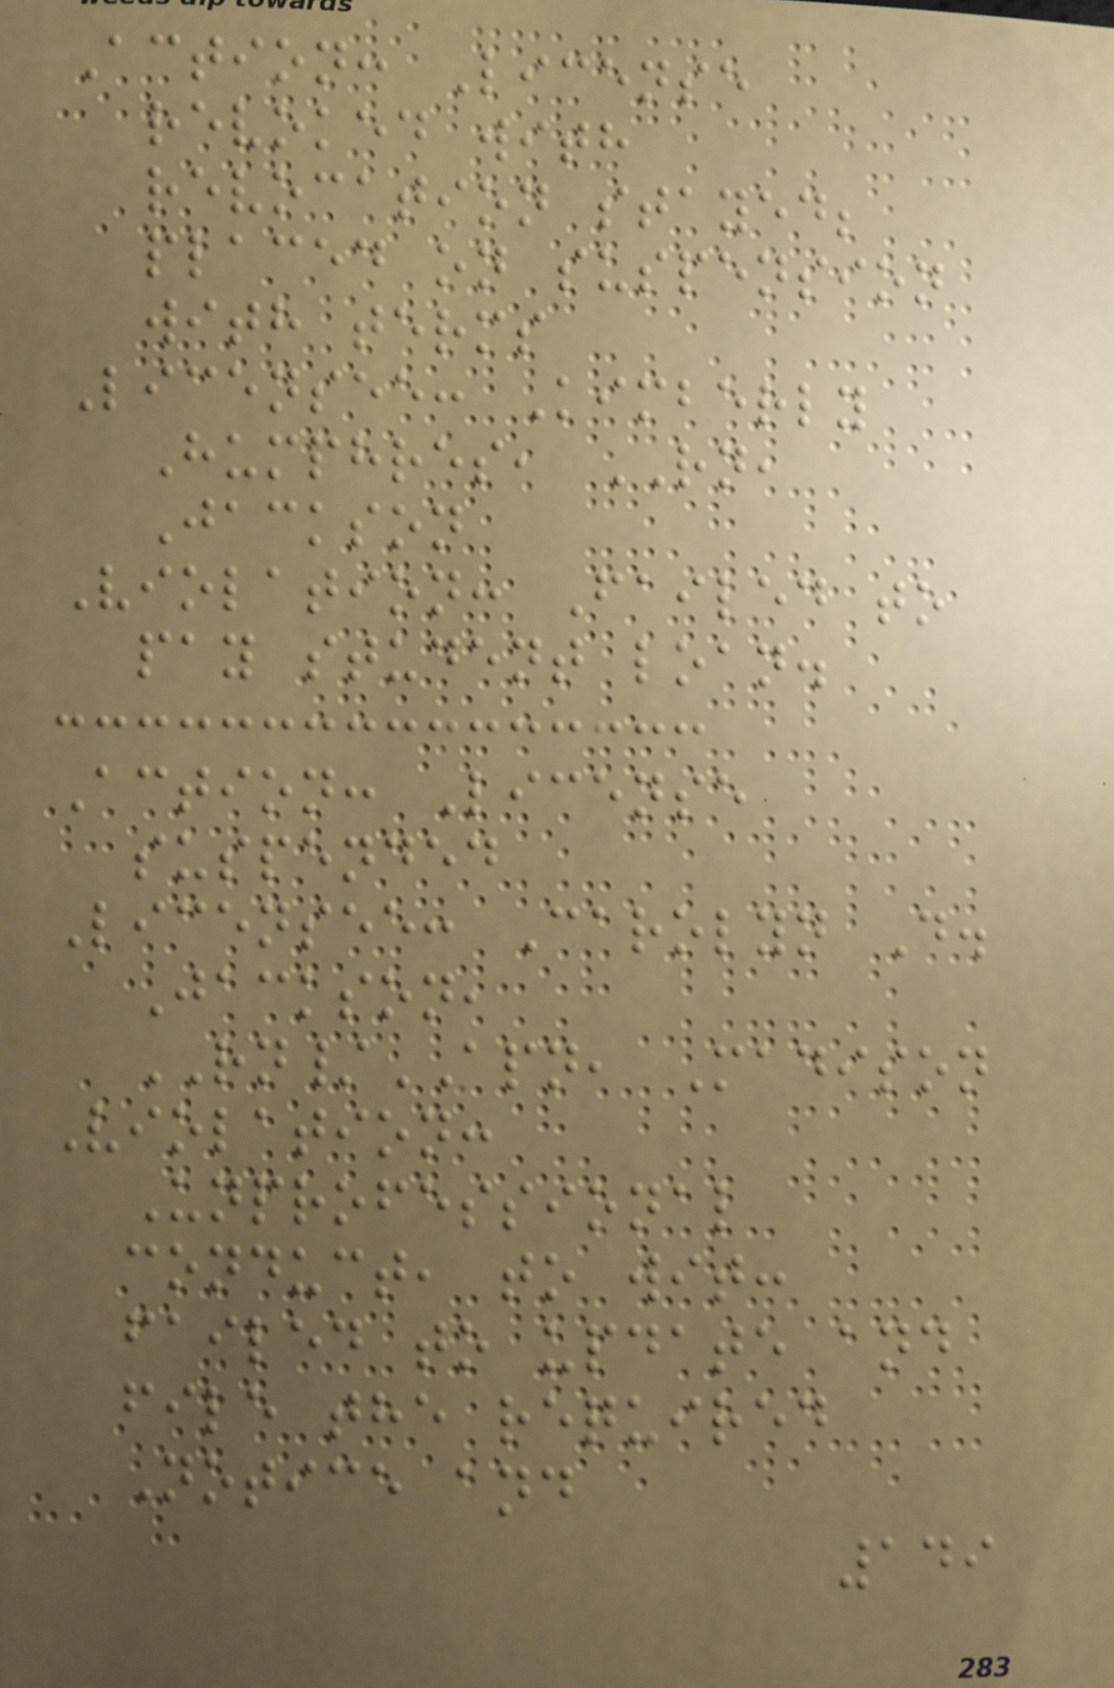Action: License
revoked with
revocation stayed;
placed on suspension
with terms
Licensee: Kimberly
Humphres, RN,
Jackson
Violation: Failed to
pay student loan.
Action: License
suspended
Licensee: Carolyn D.
Jackson,
RN/APN, Madison
Violation:
Unprofessional
conduct, to wit:
failed to update and
file the required
Notice and
149
